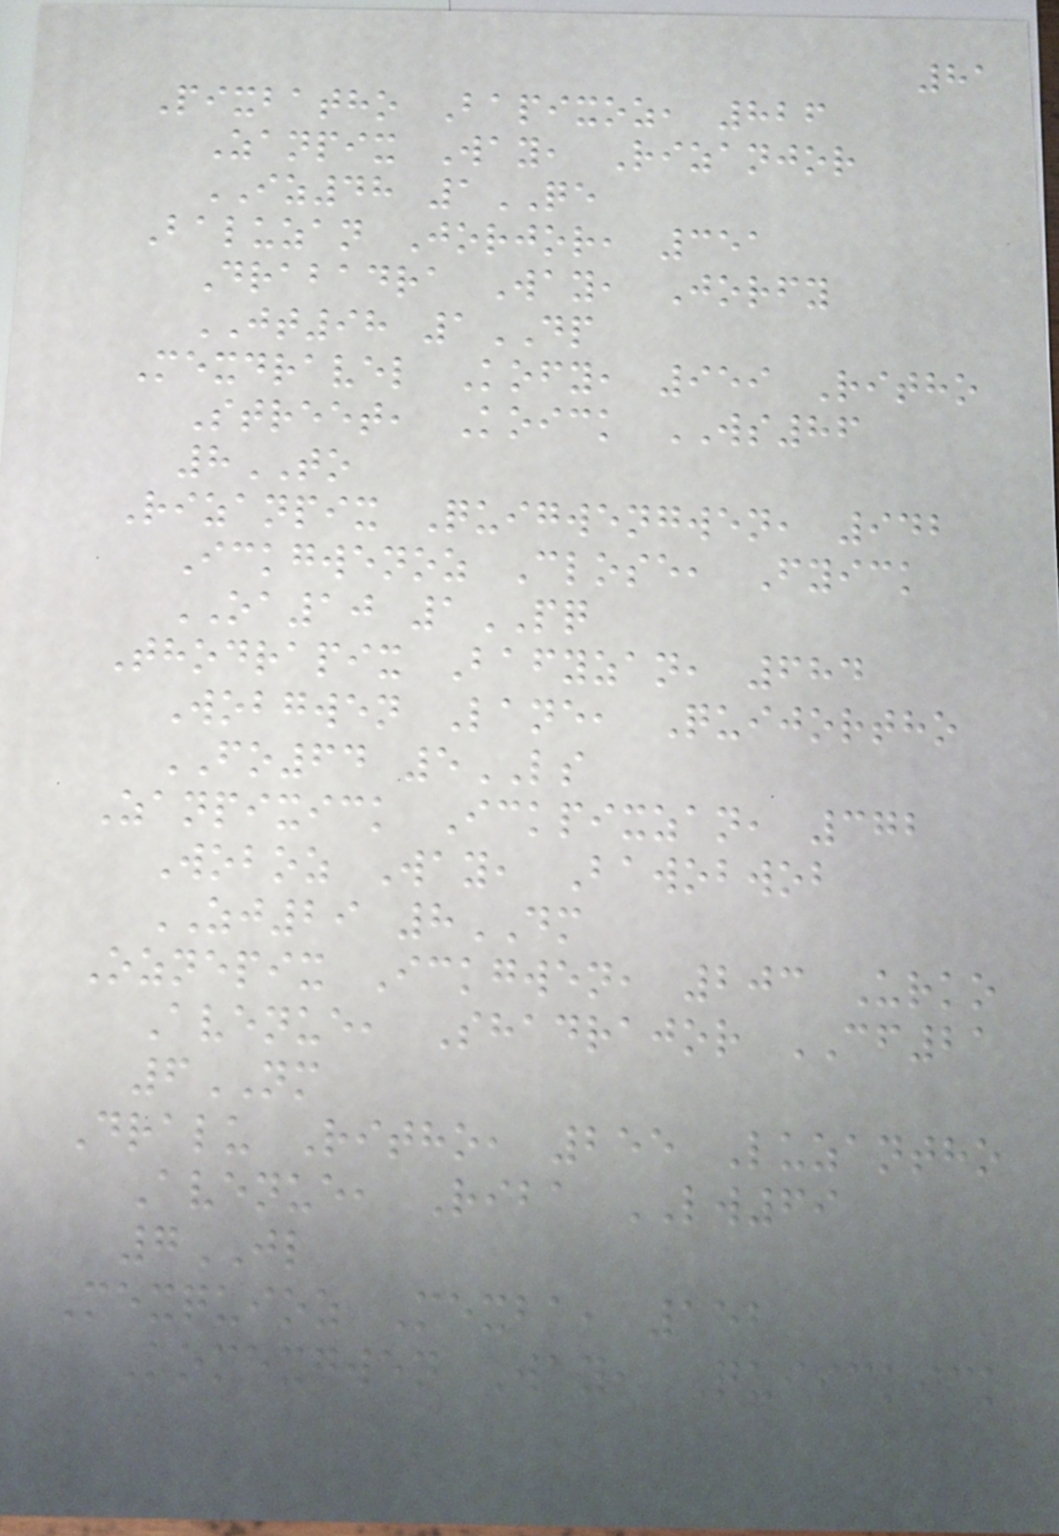81
Pixbatho Bapixoz, 826
Zanpix Way, Rizanjor
IZ48 1QE
Baluzan Jorjor, 351
Drabadra Way, Jorfy
JT98 1DP
Mexdravel Kofy, 959 Ritho
Street, Koick WS86
8TO
Rizanpix Quigwengwen, 942
Ickgwenoz Close, Fyick
OA10 1PQ
Thodrapix Bafyzan, 684
Wobgwen Lane, Quijortho
FO64 5LS
Zanpixick Ickpixzan, 372
Woboz Way, Bawobwob
ZJ29 8DM
Oznepix Ickgwen, 203 Urko
Avenue, Shadrajor CF21
6NM
Dralu Ritho, 255 Luzantho
Avenue, Riba LW69
7JL
Mexquioz Mexba, 152
Komexgwen Way, Quiickick
